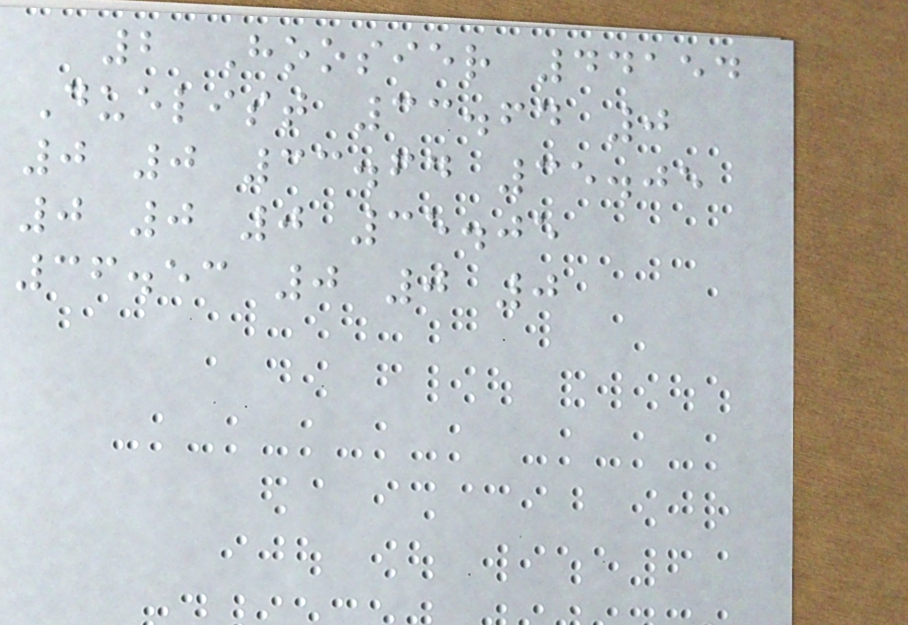2 Hoosier 44154
Duelist 33.64 0
0 0 33.64 35.05
0 0 0 35.05
36.53 0 0 0
